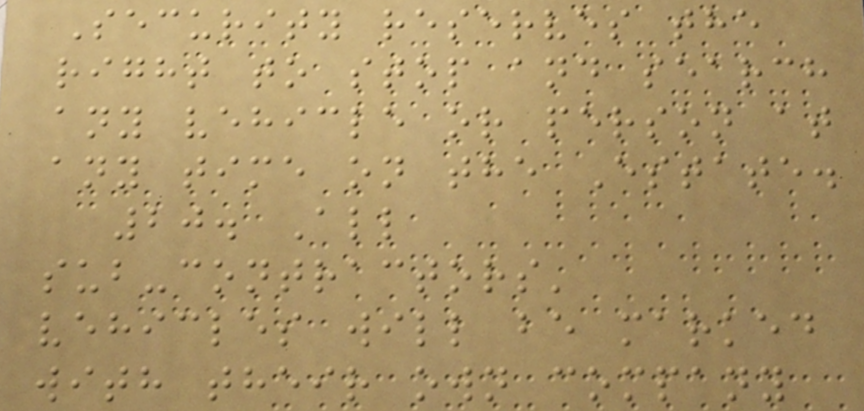Security reserves the
right to stop and search
any vehicle or person at
any time on the Estate.
20. All
sub-contractors'
vehicles will be marked
with their own company
